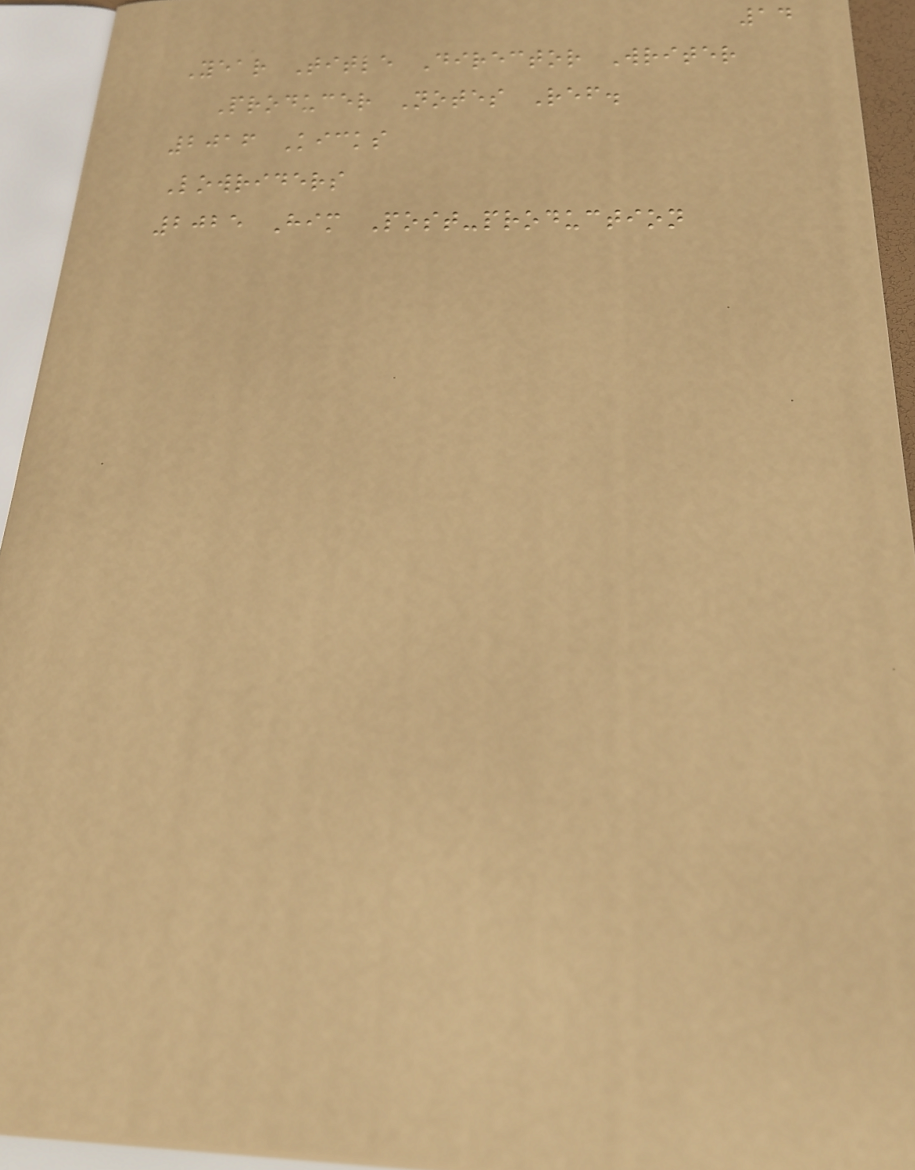14
Year Title Director Writer
Producer Notes Ref.
2016 Kicks
Lowriders
2025 Him Post-production
